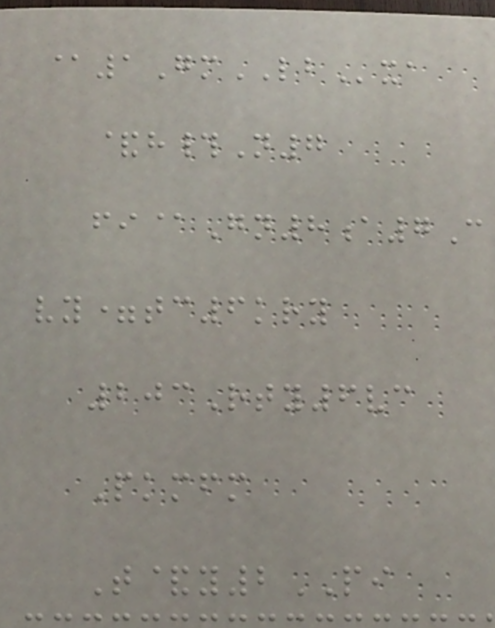@1GmLBxa
&h#N7
fi@Gn8a7C
vy=tc6kry
203Rty6vc
Pkmfm
T&y2PI
